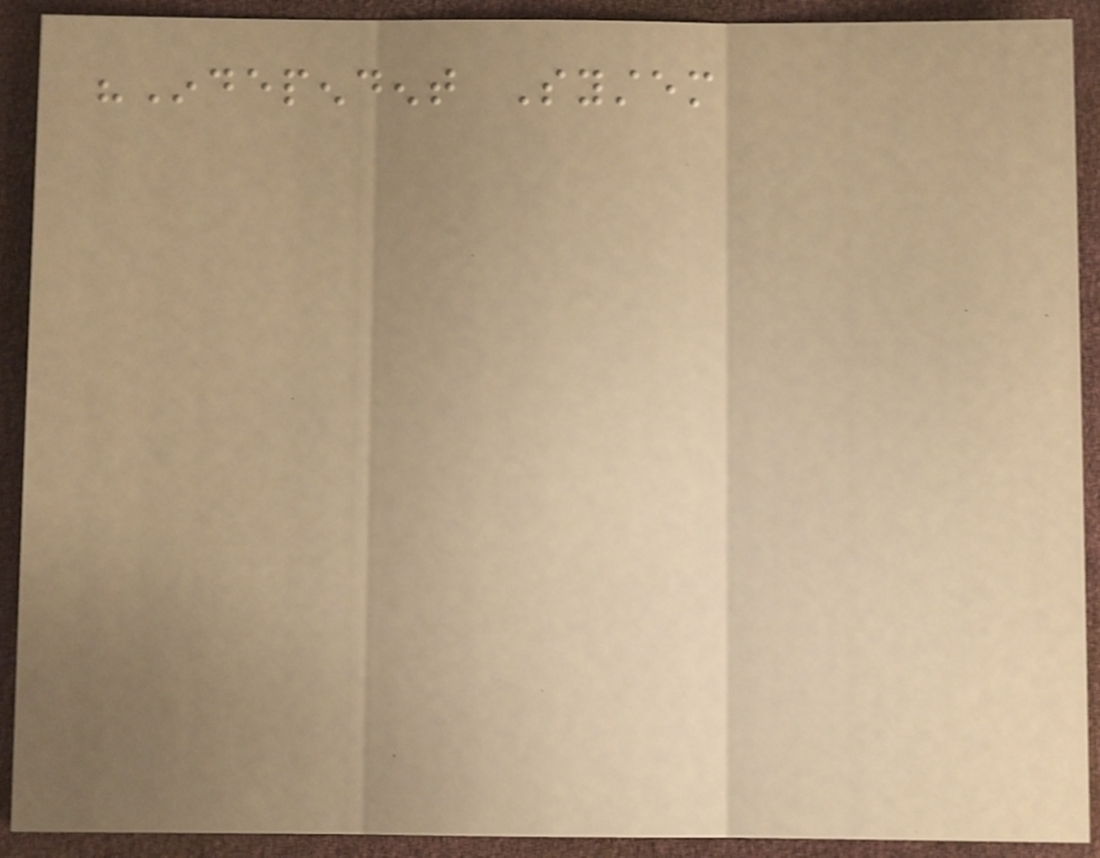"Independent System
